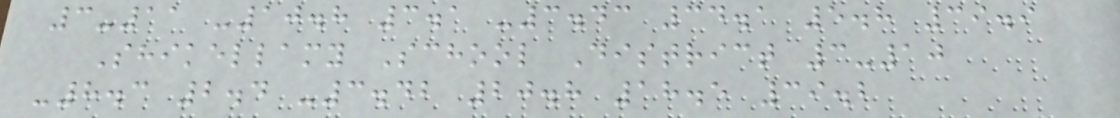3-11 -10.8 3.1 -3.43 34.1 5.8 39.9
Shikellamy School District 3-10
-8.3 2.4 -3.42 20.8 18.5 39.2
